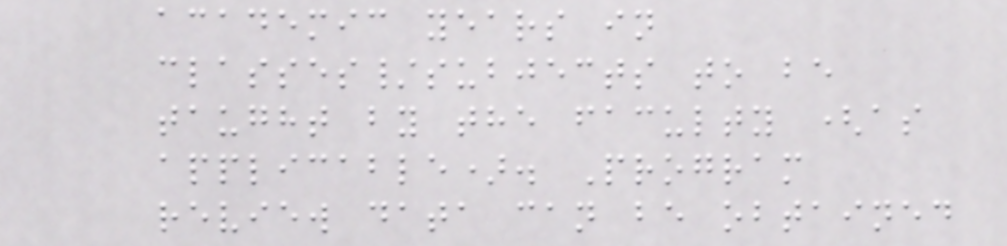academic years in
classes/subjects to be
taught by the faculty (as
applicable). Program
review data can be obtained
